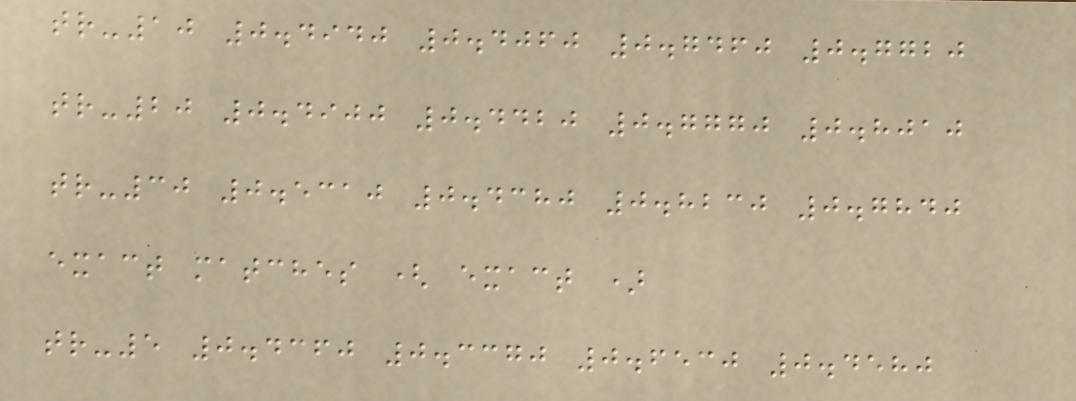tr-10 0.4940 0.4060 0.7460 0.7720
tr-20 0.4900 0.4420 0.7770 0.8010
tr-30 0.5310 0.4380 0.8230 0.7840
exact matches ( exact )
tr-5 0.4360 0.3370 0.6530 0.4580
